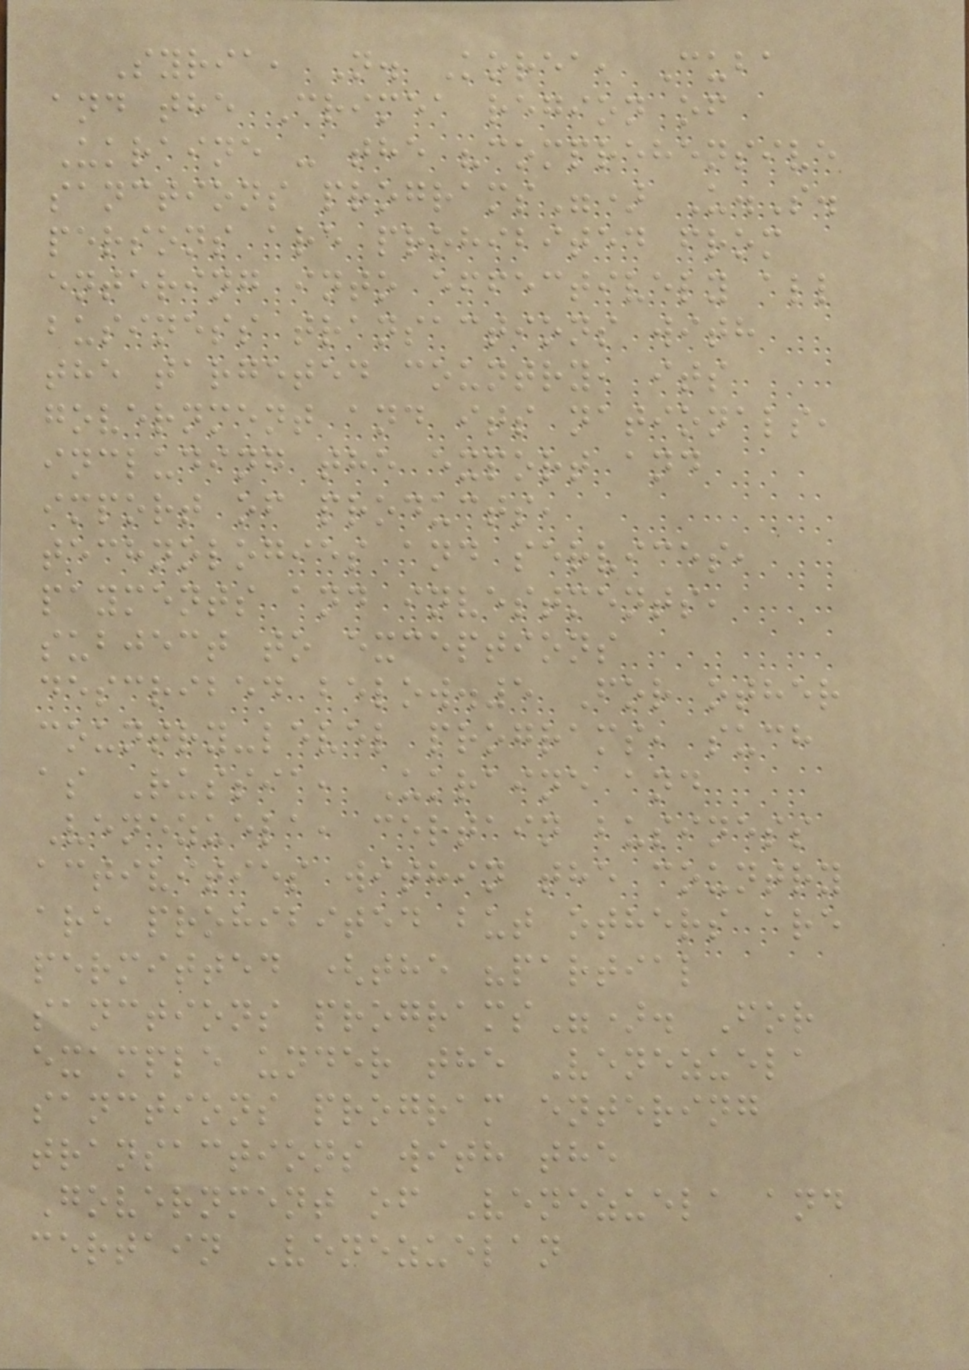Syria, N. Korea, Cuba
and the Crimea region of
Ukraine - the "comprehensive
sanctions programs") U.S.
persons are prohibited from
entering into effectively all
business transactions with
the targeted country, its
government and its nationals,
including the export and
import of products,
technologies and services,
payments and investments,
subject to exceptions
described below.5 For other
country-level programs, such
as Russia, Ukraine and
Venezuela, certain business
activities within the country
are prohibited but others are
permitted (the "partial
sanctions programs"). For
example under the Venezuela
sanctions program entering
transactions with the
Government of Venezuela and
certain Venezuelan
